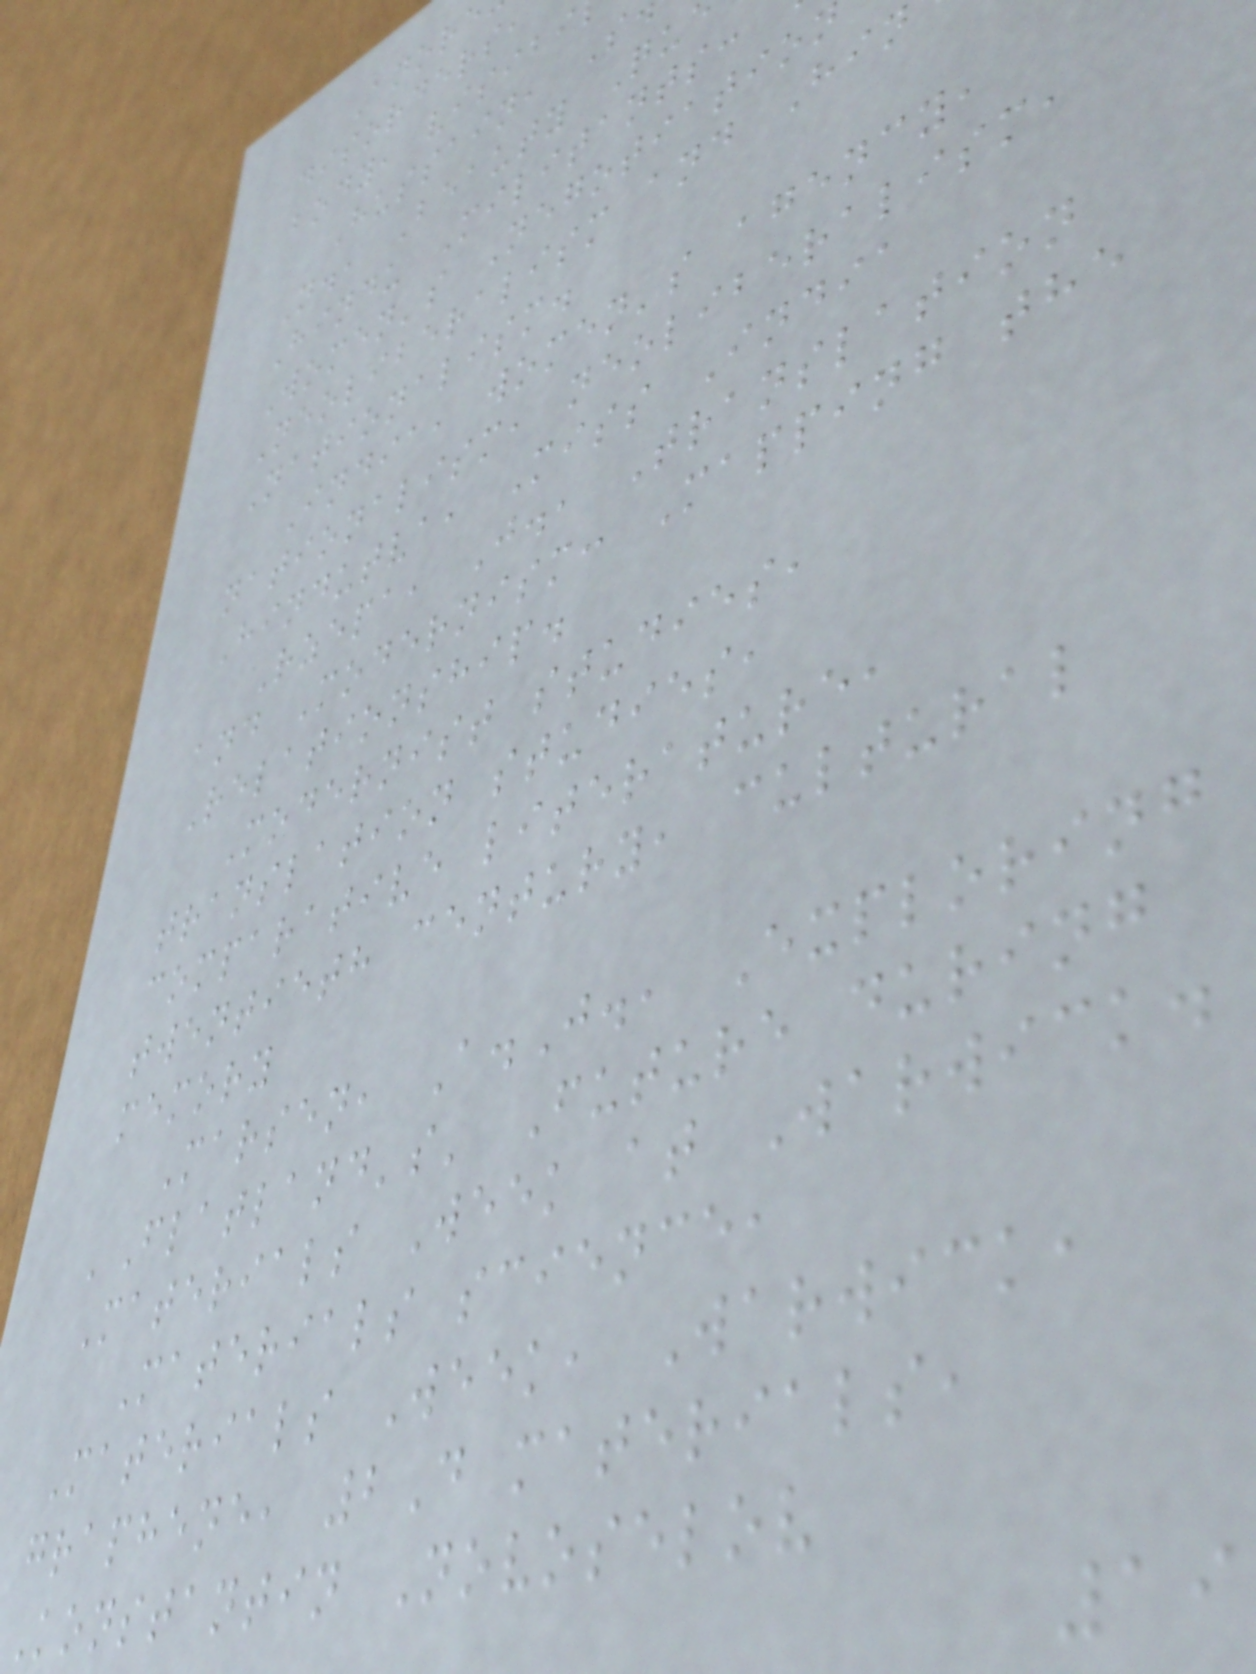disorders,
body, visibi
Hussain, S
N., Beauty Qu
Hindu Militants:
Women's Negotiatio
Neoliberalism and Hin
Nationalism.
India, women's agency,
nationalism, neoliberalism,
Hindutva, Miss India
Rzepa, J., Translation
and Modernism: Mapping the
Relationship.
Modernist studies,
translation studies,
comparative literature,
twentieth century, cultural
memory
Marsen, A.J., Exploring
'Flatland's' Future during
Materials Week at Warwick.
Materials science,
Materials Week, Warwick,
graphene, 2D materials,
Konstantin Novoselov
